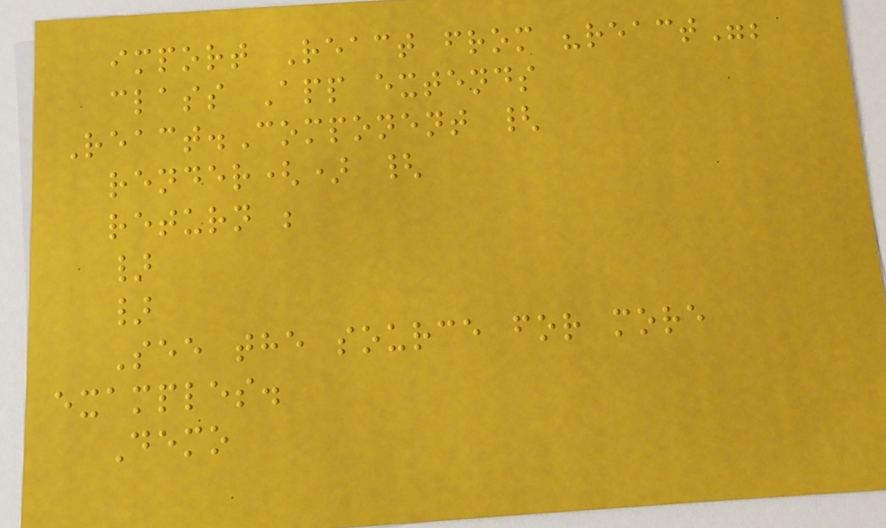import React from "react";
class App extends
React.Component {
render() {
return ;
}
}
See the source for more
examples.
Demo
